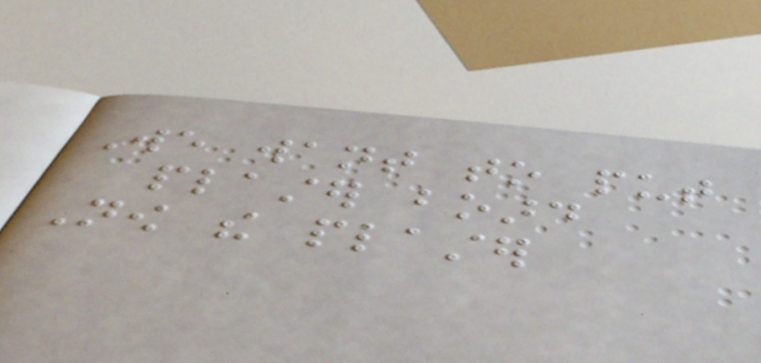We want to put
plaster board
Now the plaster
